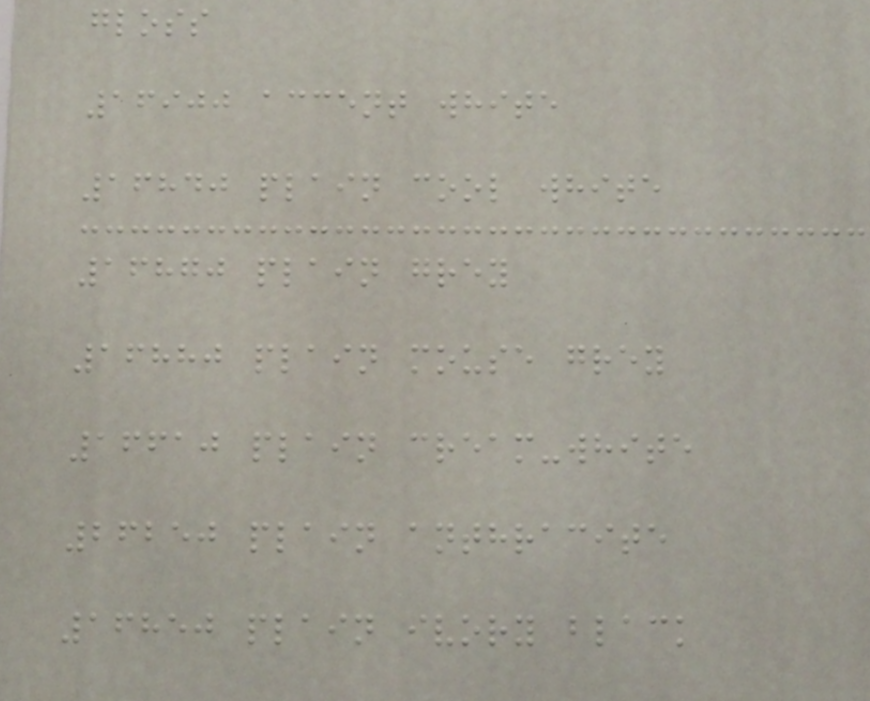gloss
16900 accent white
16840 plain cool white
16870 plain grey
16880 plain mouse grey
16610 plain cream-white
26250 plain anthracite
16850 plain ivory black
